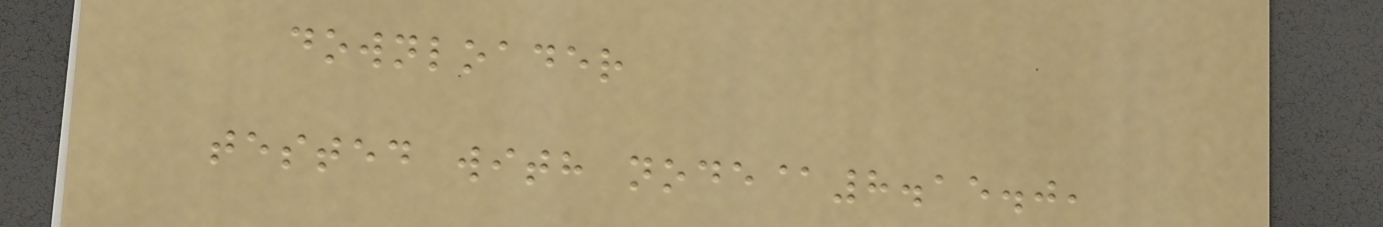downloader
tested with node@8.15.0,
